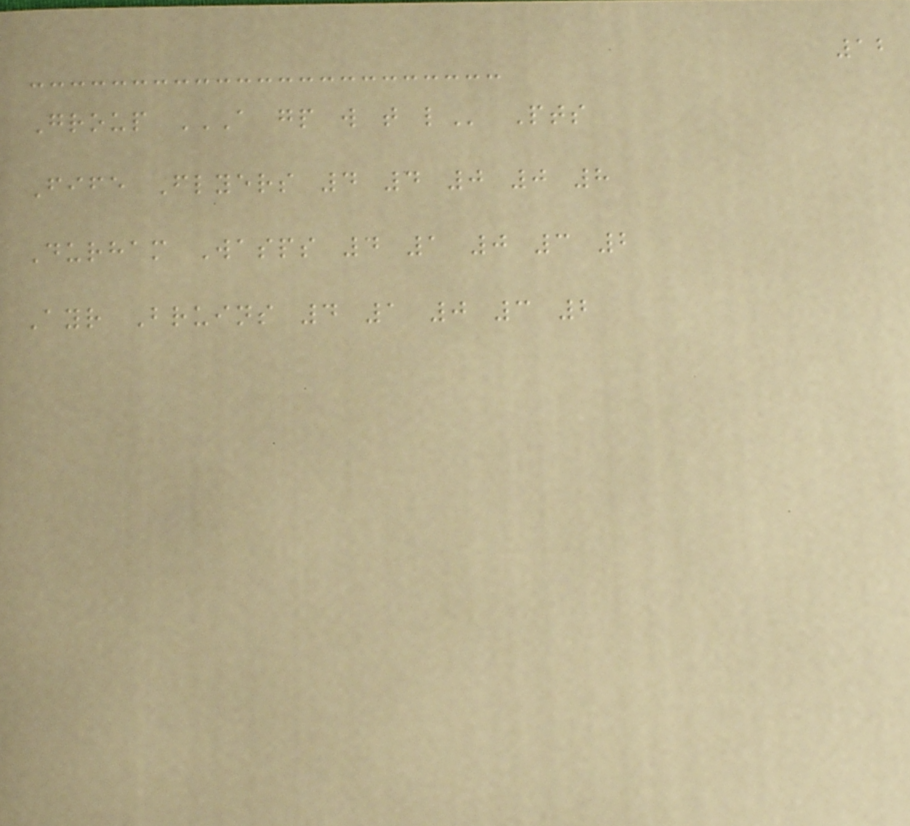12
Group A GP W T L Pts
Fife Flyers 4 4 0 0 8
Durham Wasps 4 1 0 3 2
Ayr Bruins 4 1 0 3 2
